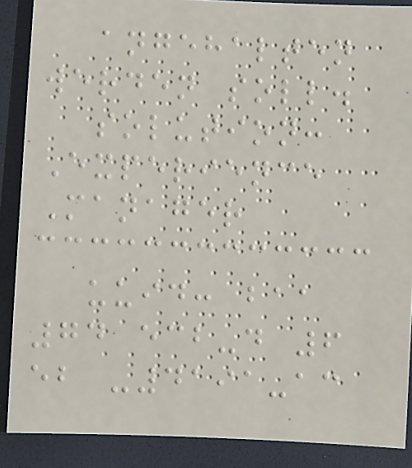angehalten
werden soll.
solution:
Experience
Manager
uuid: baa
74 ecb-d 6
eb -4191-ac
